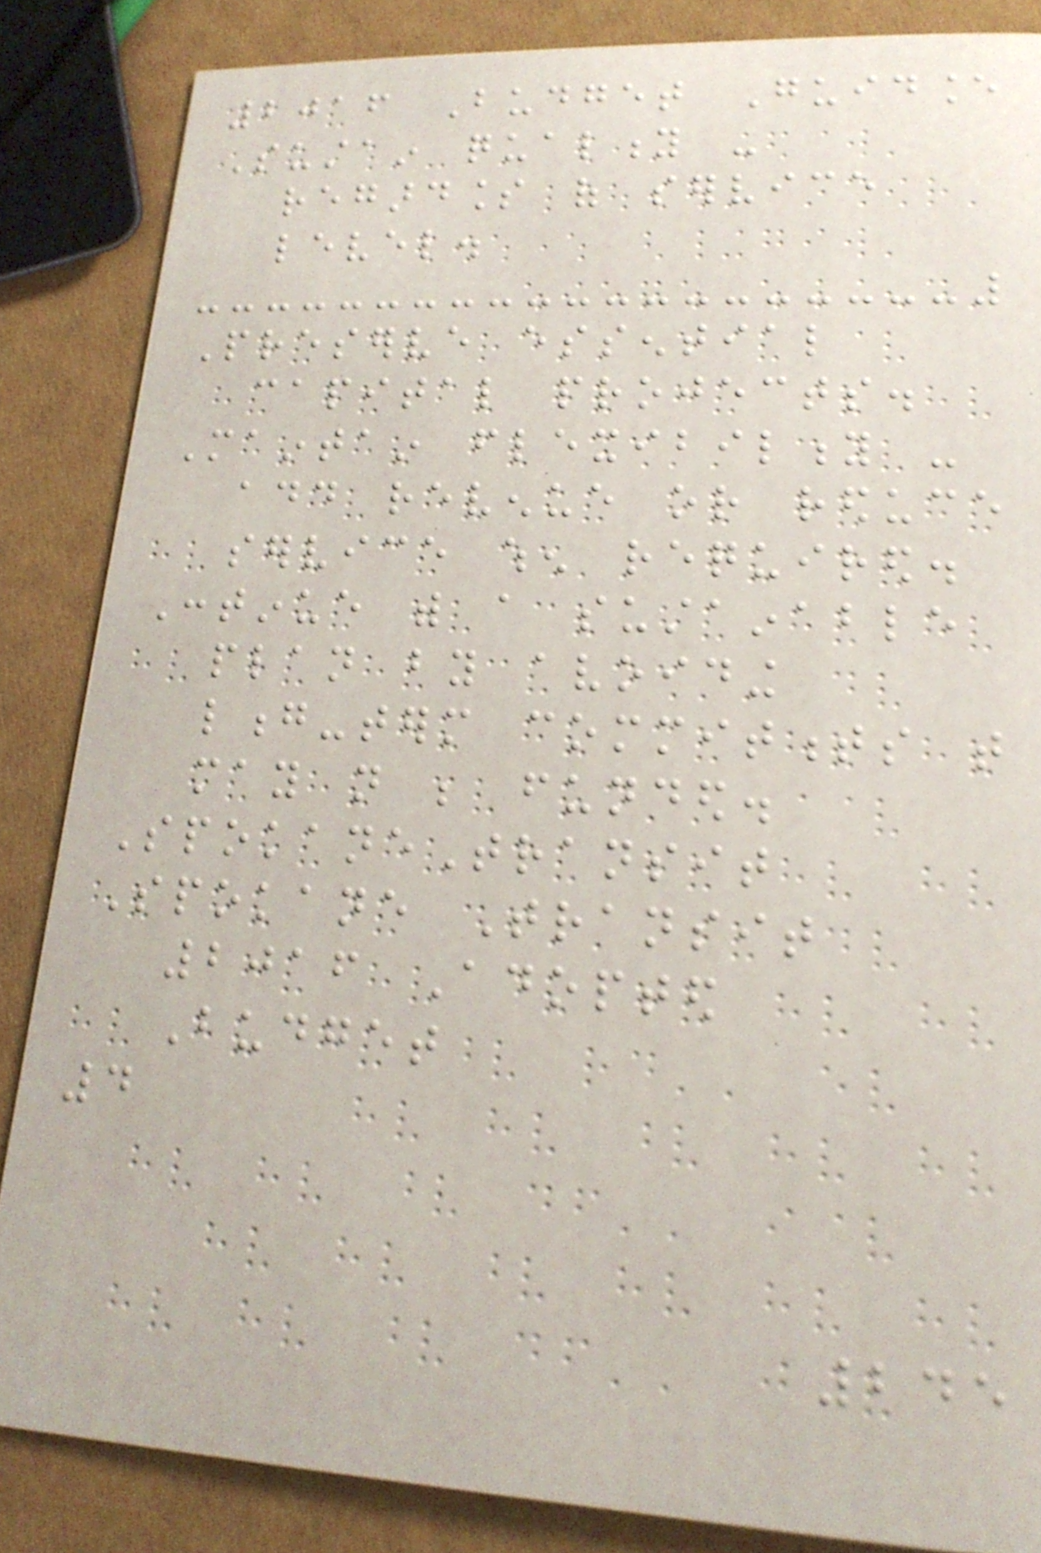2016 Budget Guidance
Sustain quality -
regardless of service
level.
Preserve essential
capital projects.
Maintain flexibility -
add revenue or reduce
service when required.
Continue with a sustainable
plan by avoiding
long-term commitments that
may not be funded.
SpokaneTransit
Spokane Transit
2016 Adopted
Budget
4
245
